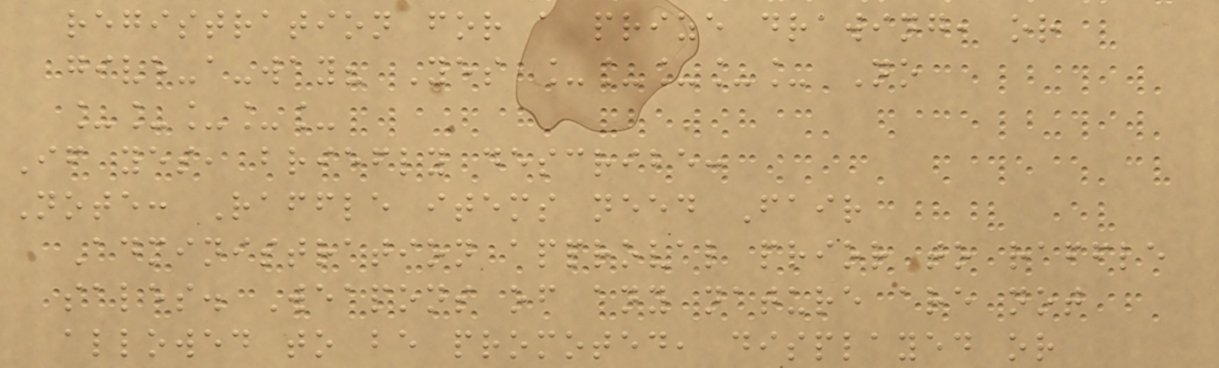registration for a prize drawing, or
give-a-way? Yes _____ No
_____
If yes, briefly describe:
Note: Raffle items need Fair
Administration approval prior to raffle
sales. Weapons of any nature are not
allowed to be promoted, displayed or
